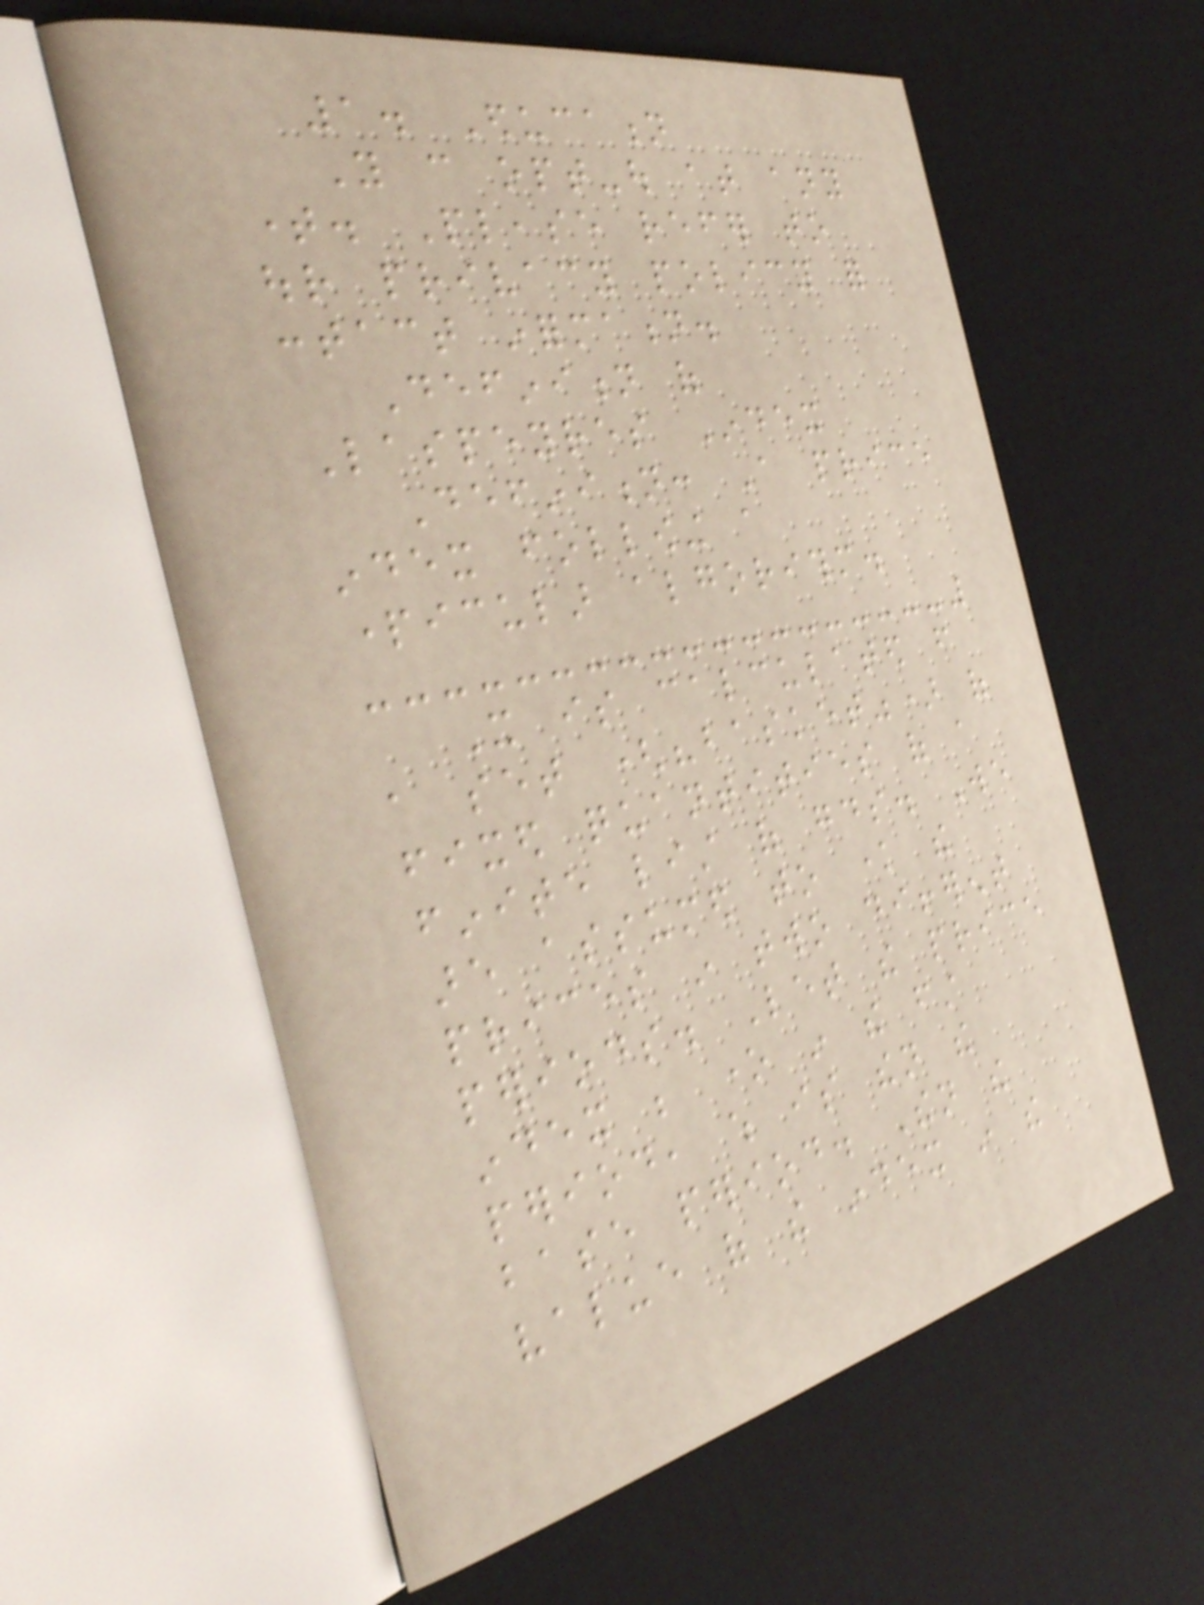1. Education
You can opt-out at any
time. Please refer to
our privacy policy for
contact information.
Definition of
Laspeyres Index
Definition: A price
index following a
particular algorithm.
It is calculated from
a set ("basket") of
fixed quantities of a
finite list of goods. We
are assumed to know the
prices in two different
periods. Let the price
index be one in the first
period, which is then the
base period. Then the
value of the index in the
